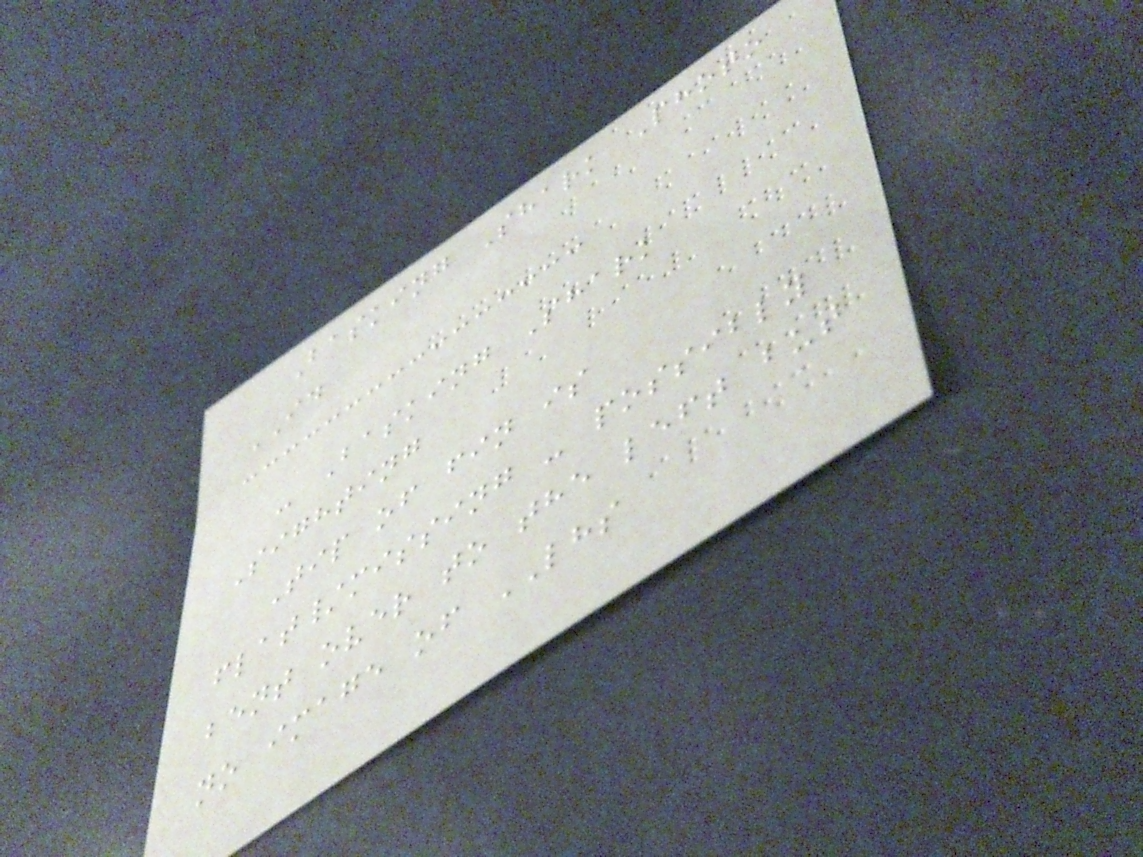Basking Shark Photo
ID
- Basking Shark
Sighting
Tip of fin is
flat/missing - possibly
bent over to the left but
no image of LHS
